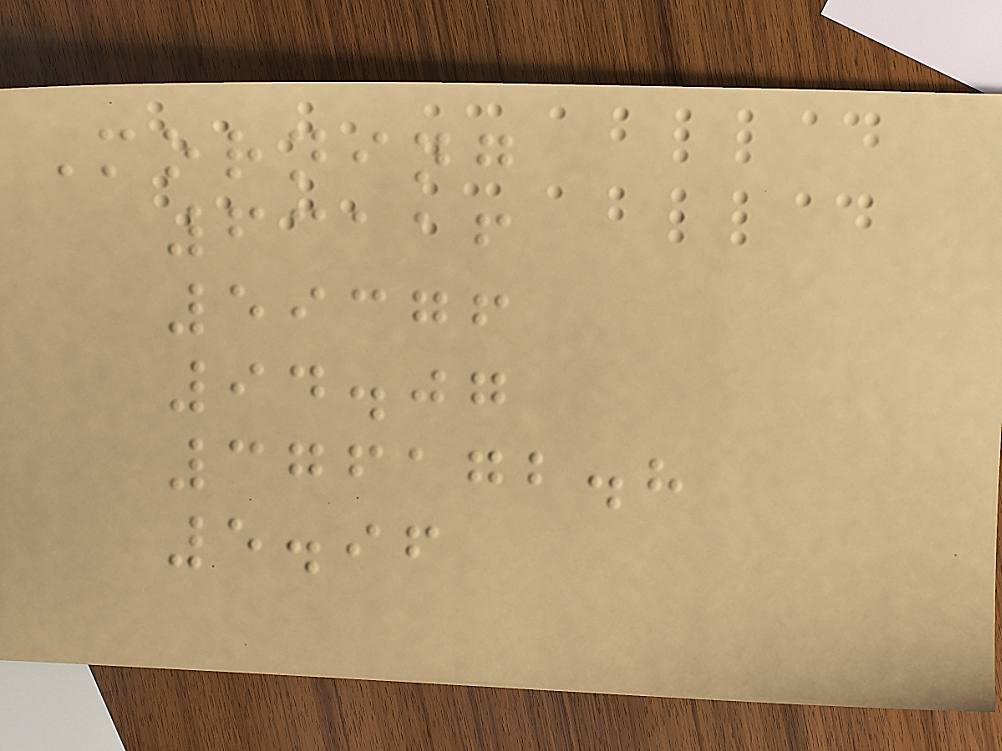Morning
63116
59376
94.07
376172.8
5.96
